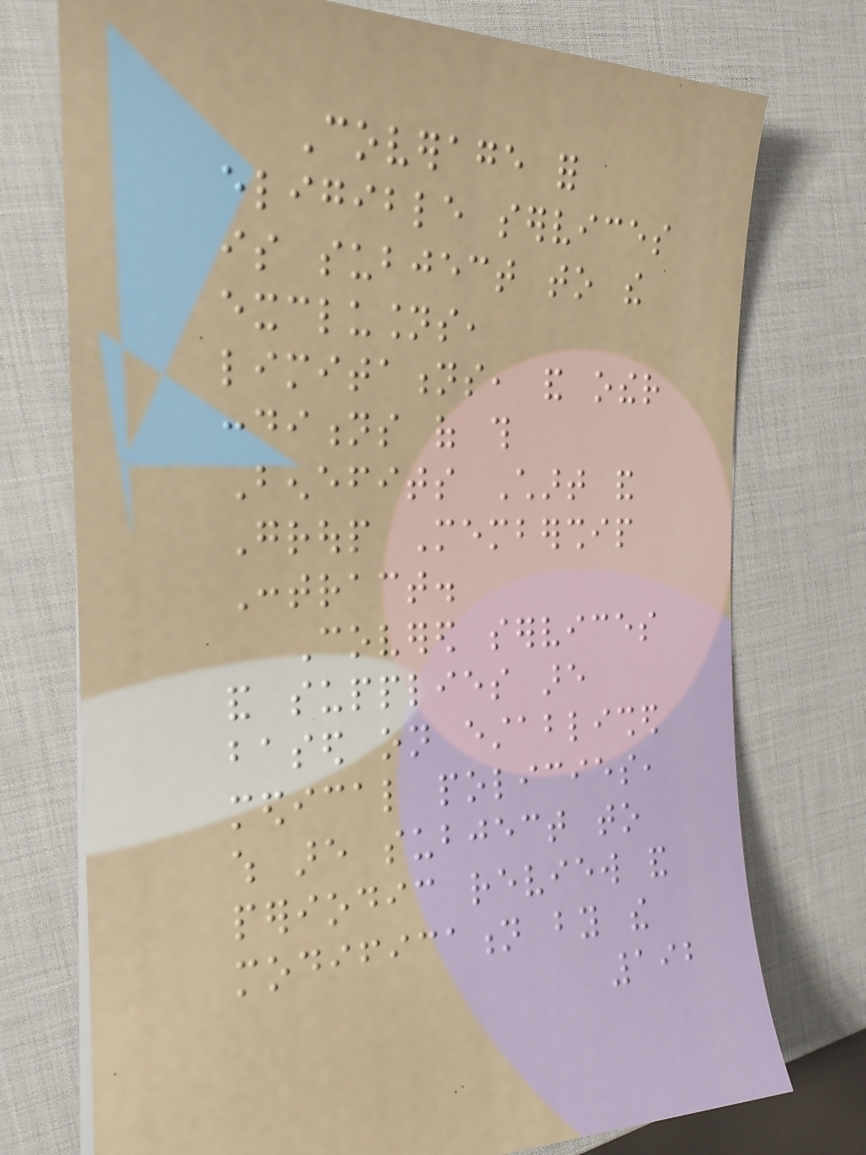Coverage for
eligible services
is subject to the
exclusions,
limitations, and other
conditions of this
Benefits Chart and
Group Membership
Contract.
Covered services
and supplies are
based on established
medical policies,
which are subject to
periodic review and
modification by the
192
